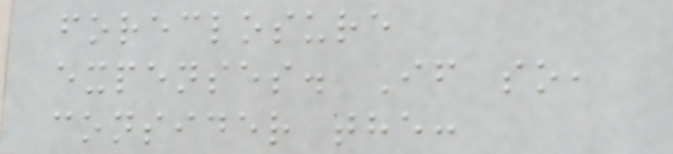foreclosure
expenses. If so,
consider the:
